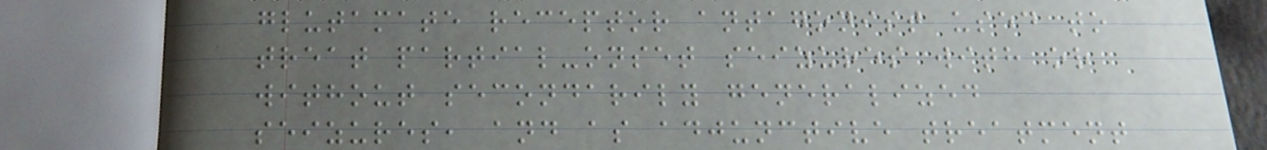glutamate receptor antagonist used to
treat partial-onset seizures with or
without secondarily generalized
seizures, and as adjunctive treatment
